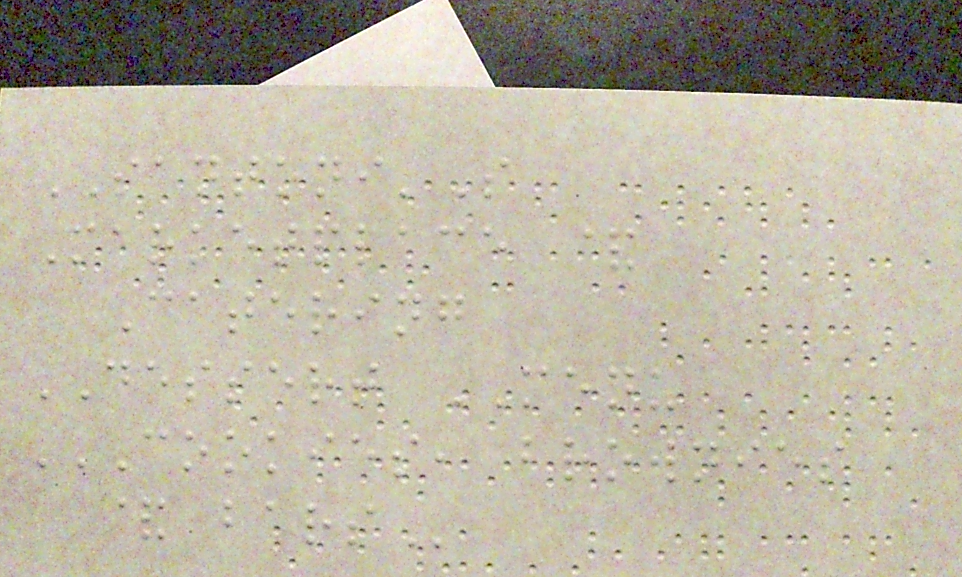SANTONI'S
Marketplace &
Catering
DESSERT MENU
COOKIES, BROWNIES
& BARS
